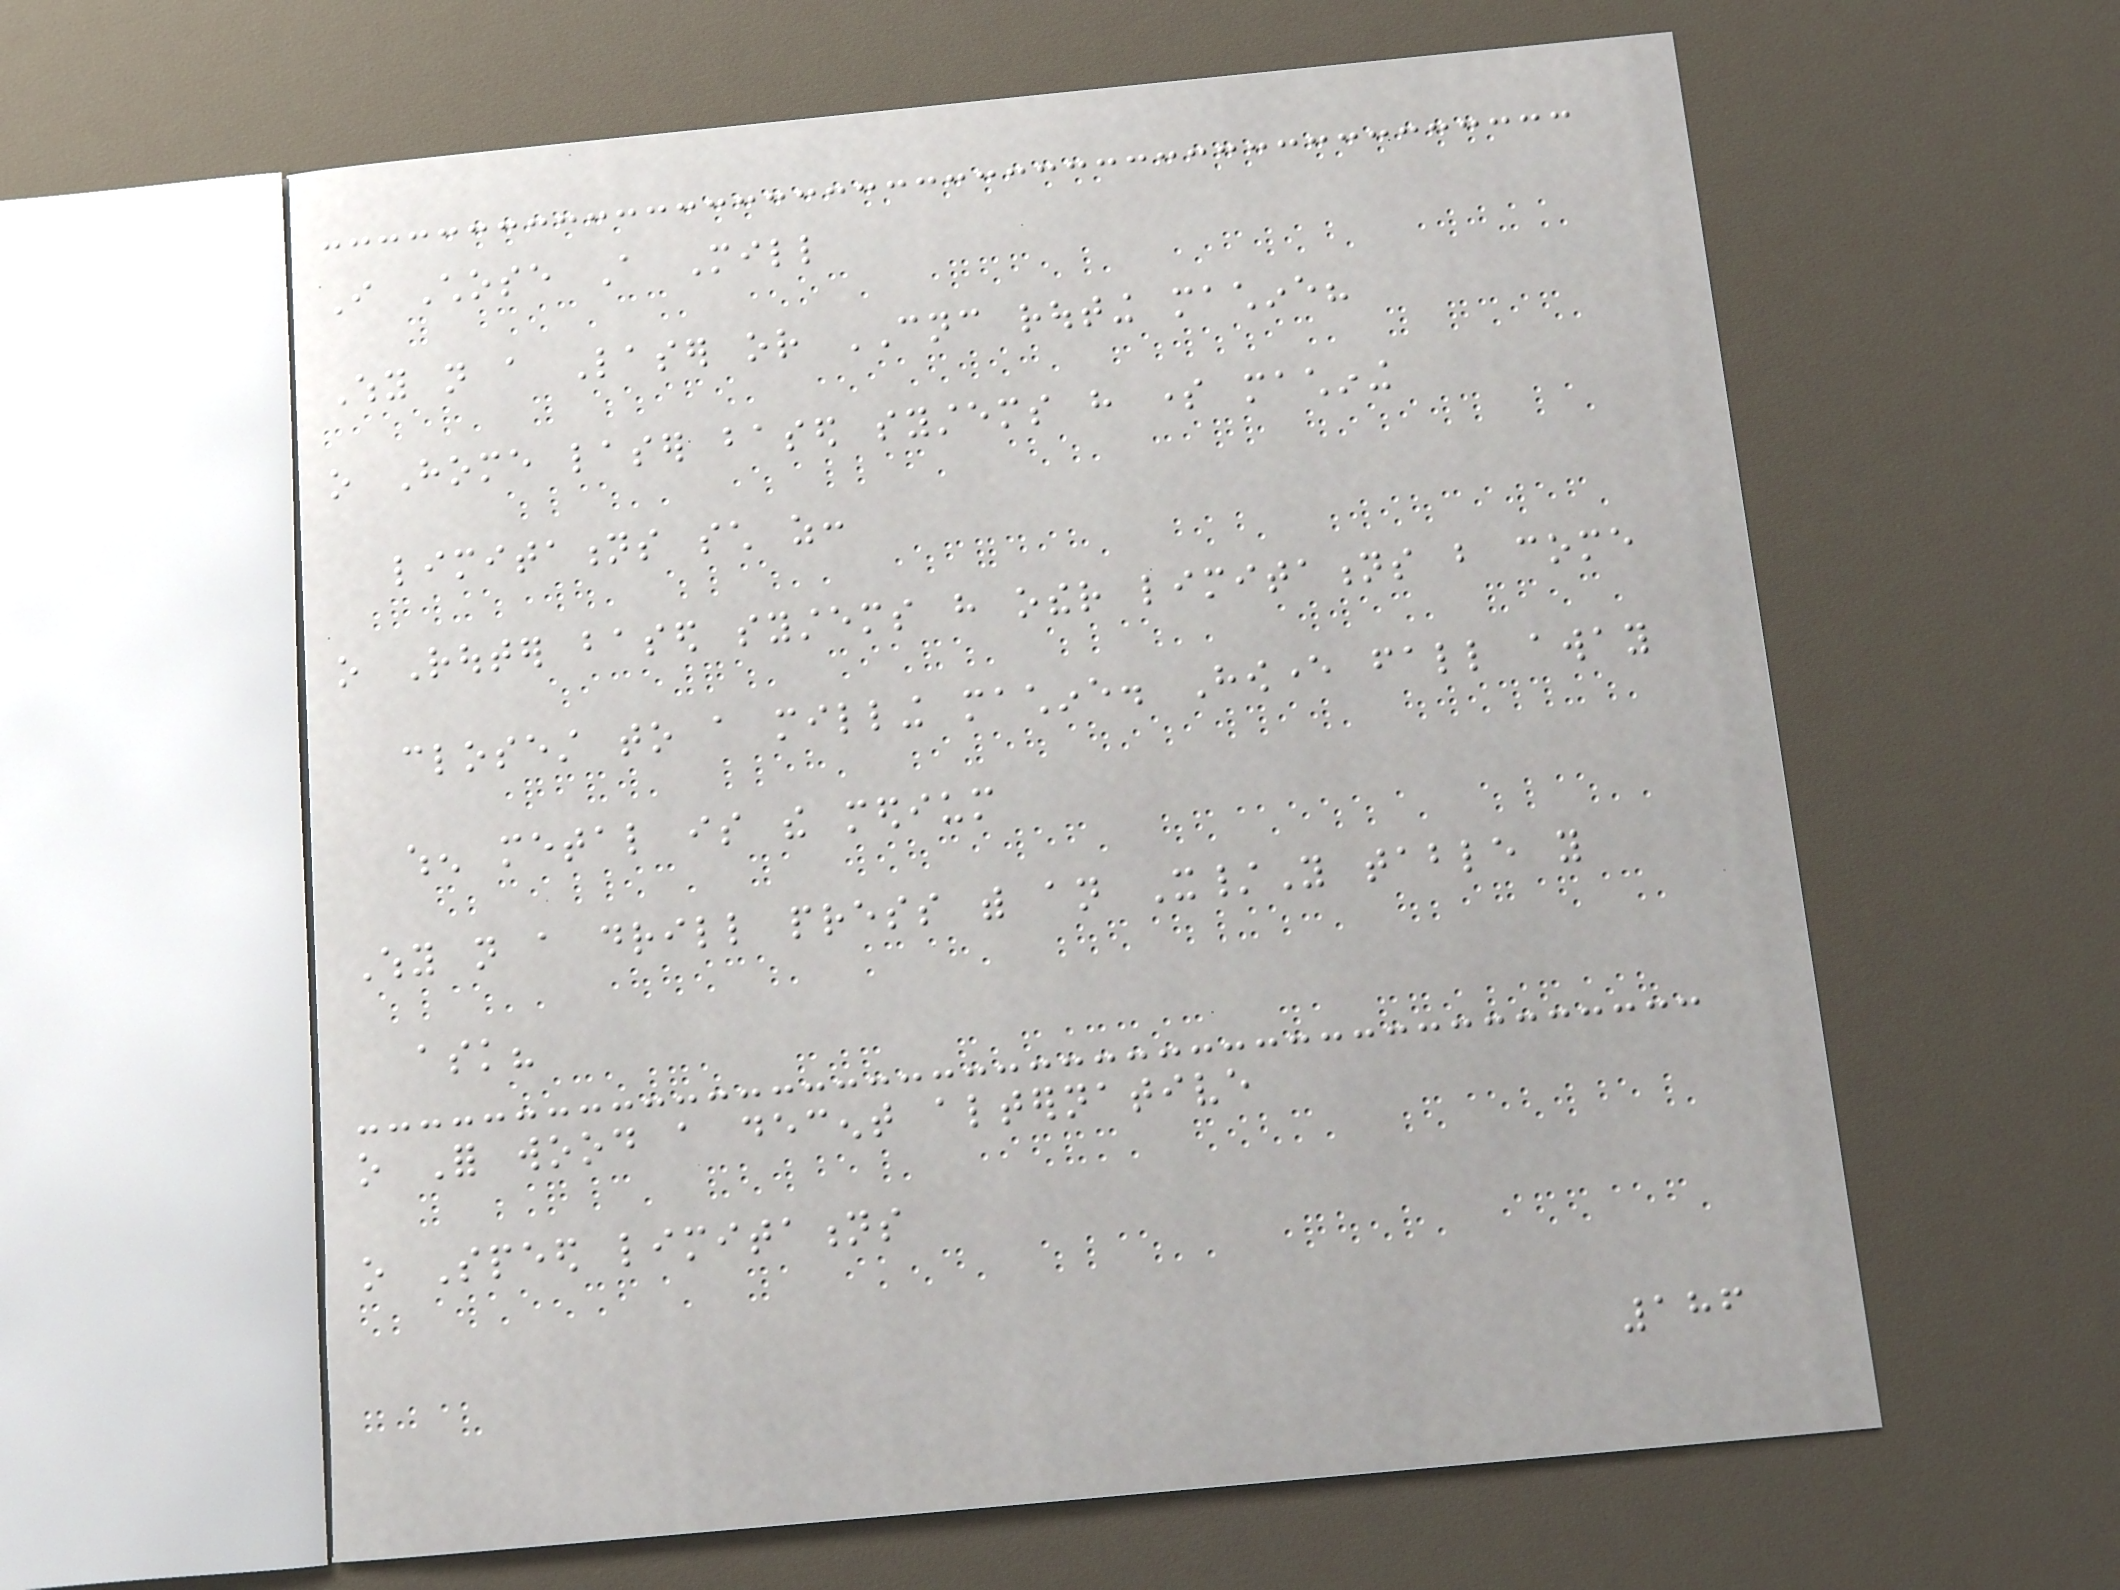I Chose A Mill
Why not a Laser or CNC routing machine?
o Home laser based systems have some machining
limitations such as:
o Router based systems have other limitations but come
closest to a milling machine. However fall away
when metal is the medium
Why not a drill press with an X/Y table you
ask?
o For wood a decent alternative
o Speed limitations
186
